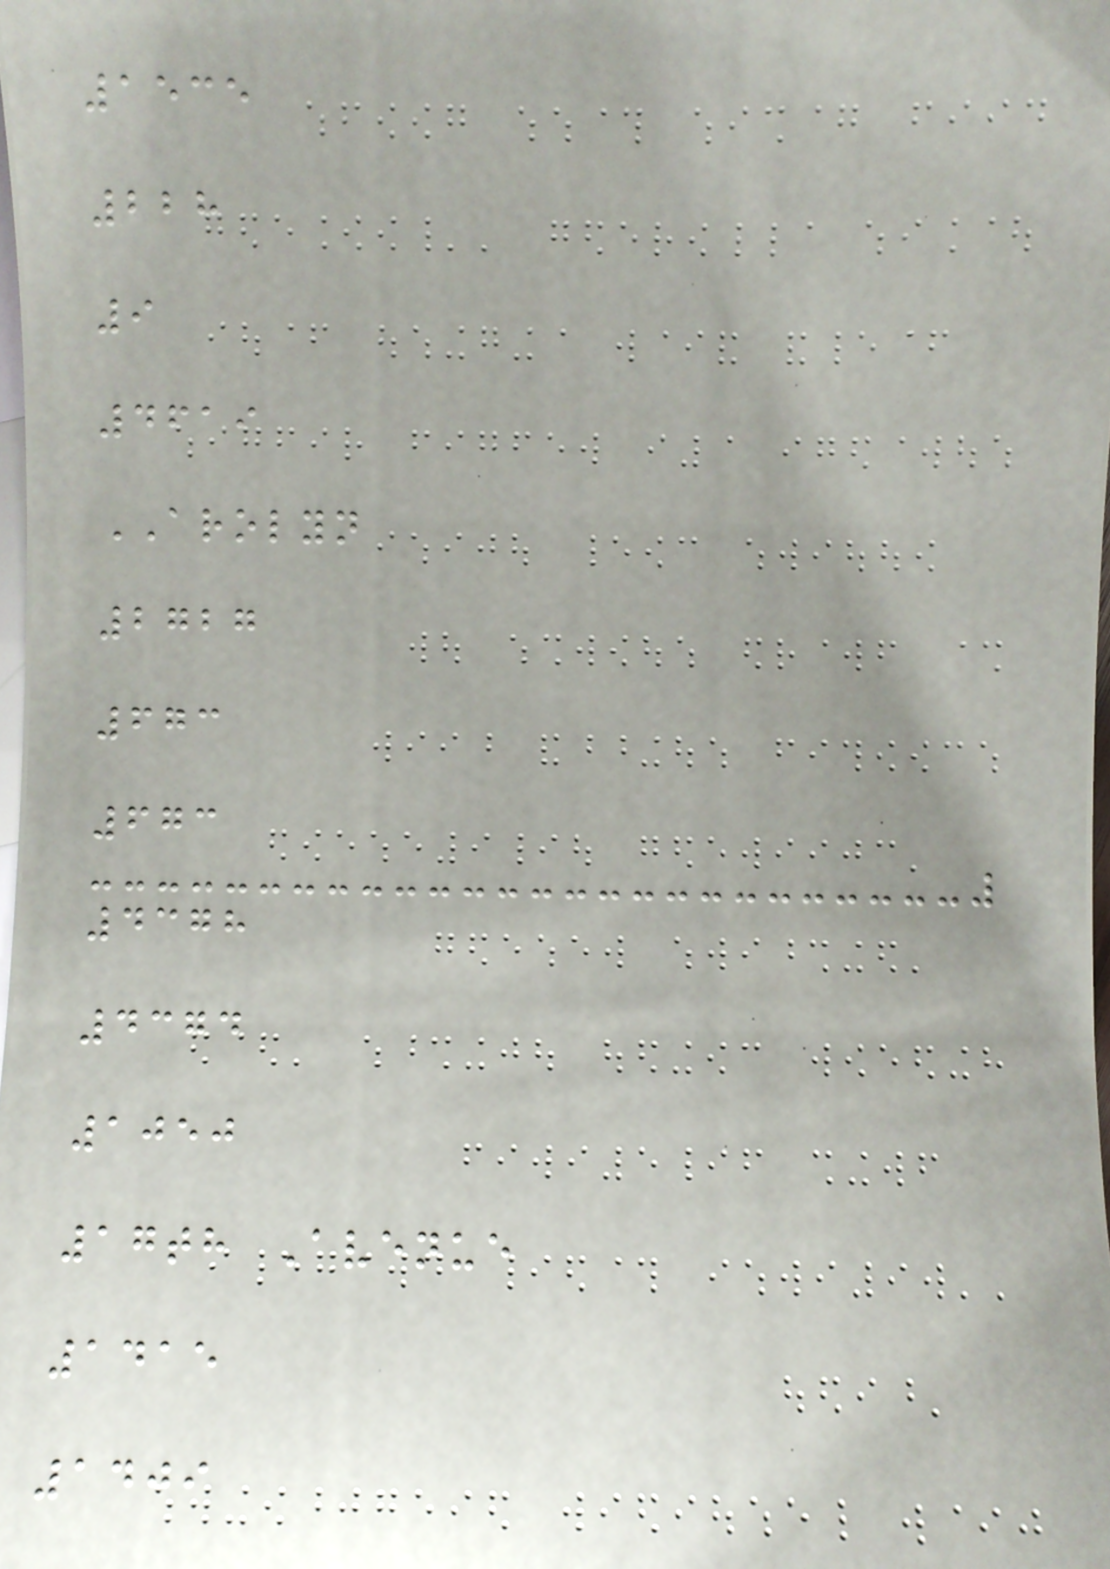1535
228
9
4619
AROLYN
2727
673
673
4378
4374
1050
17th Avenue
1415
1409
